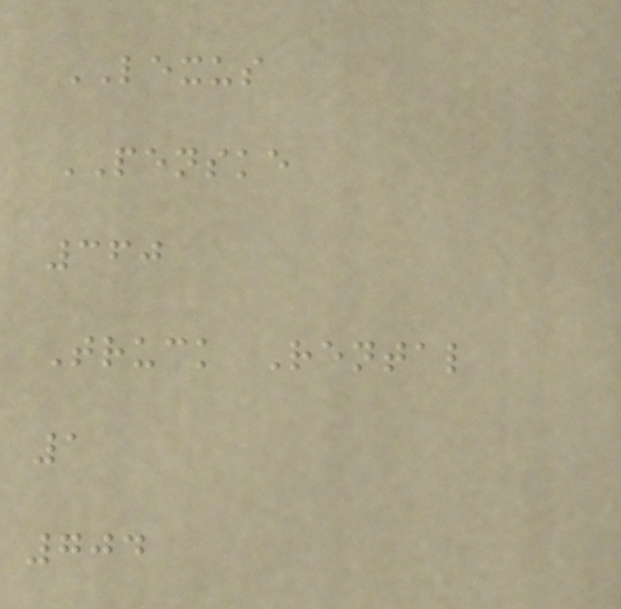LEXUS
PENSKE
360
Truck Rental
1
704
